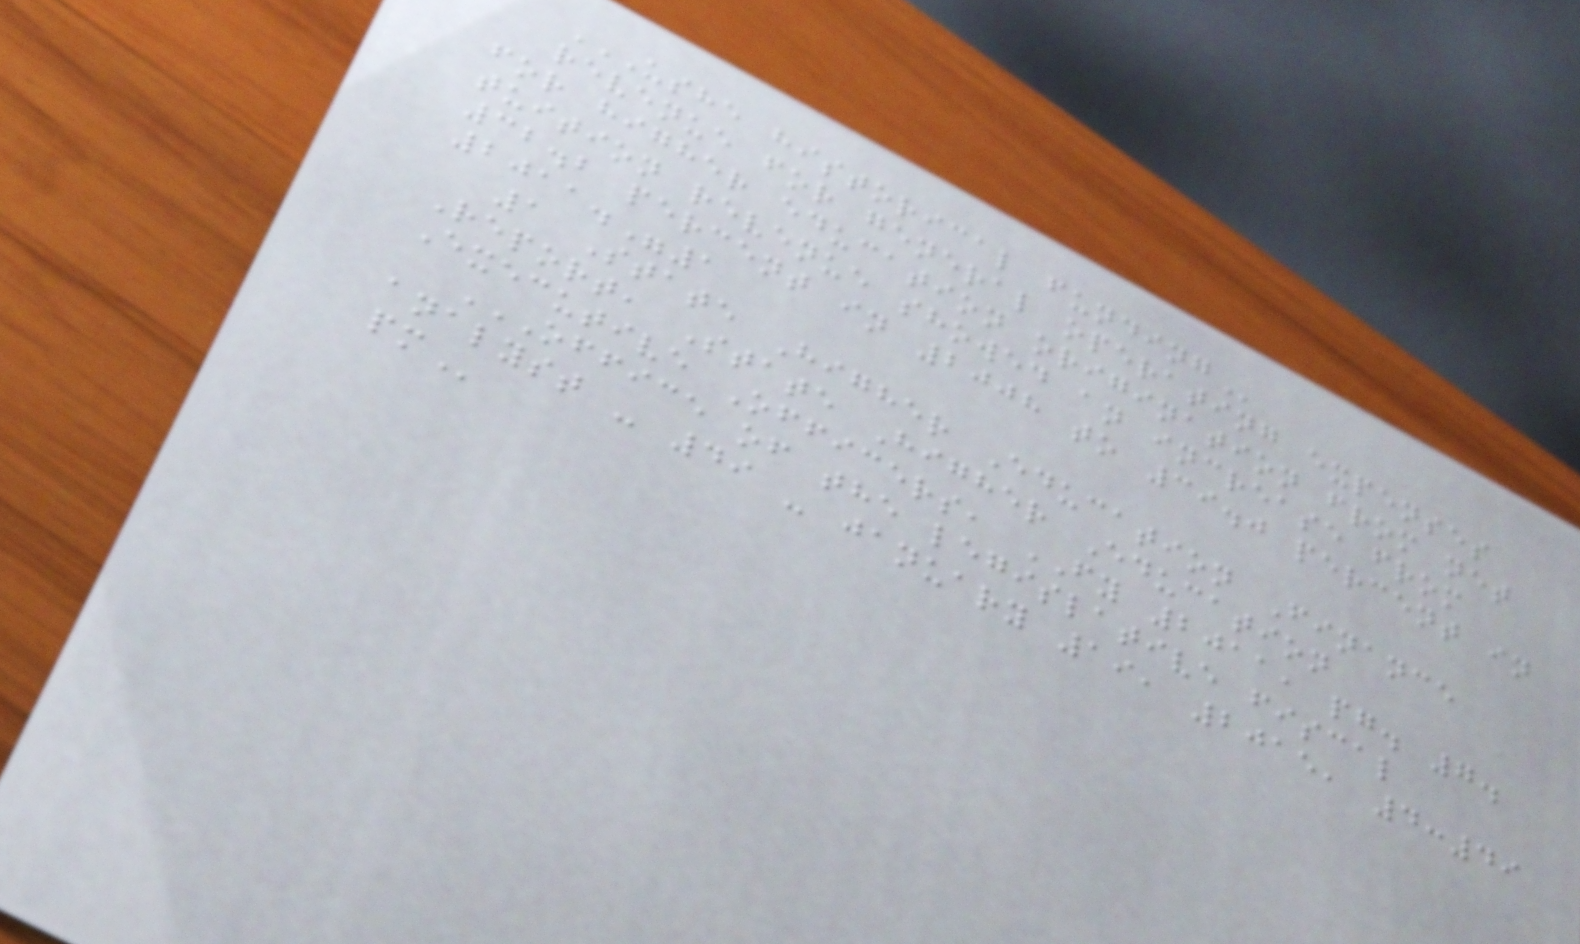USHE HISTORICAL FUNDING
revenue for general operating expenses
for higher education origination from net
tuition revenue showed an increase from
32.2 percent in 2008 to 39.0 percent in
2011."1
1 State Higher Education Finance
Report, State Higher Education
Executive Officers, FY 2011, pg. 7.
OFFICE OF THE LEGISLATIVE FISCAL
ANALYST - 49 - JANUARY 19, 2015, 4:49
PM
